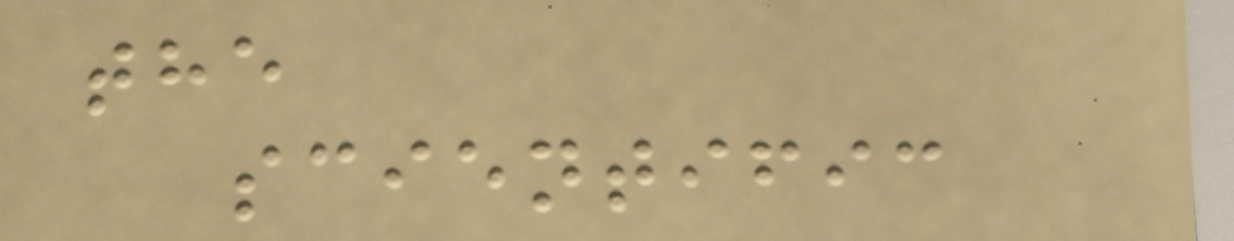the
scientific
